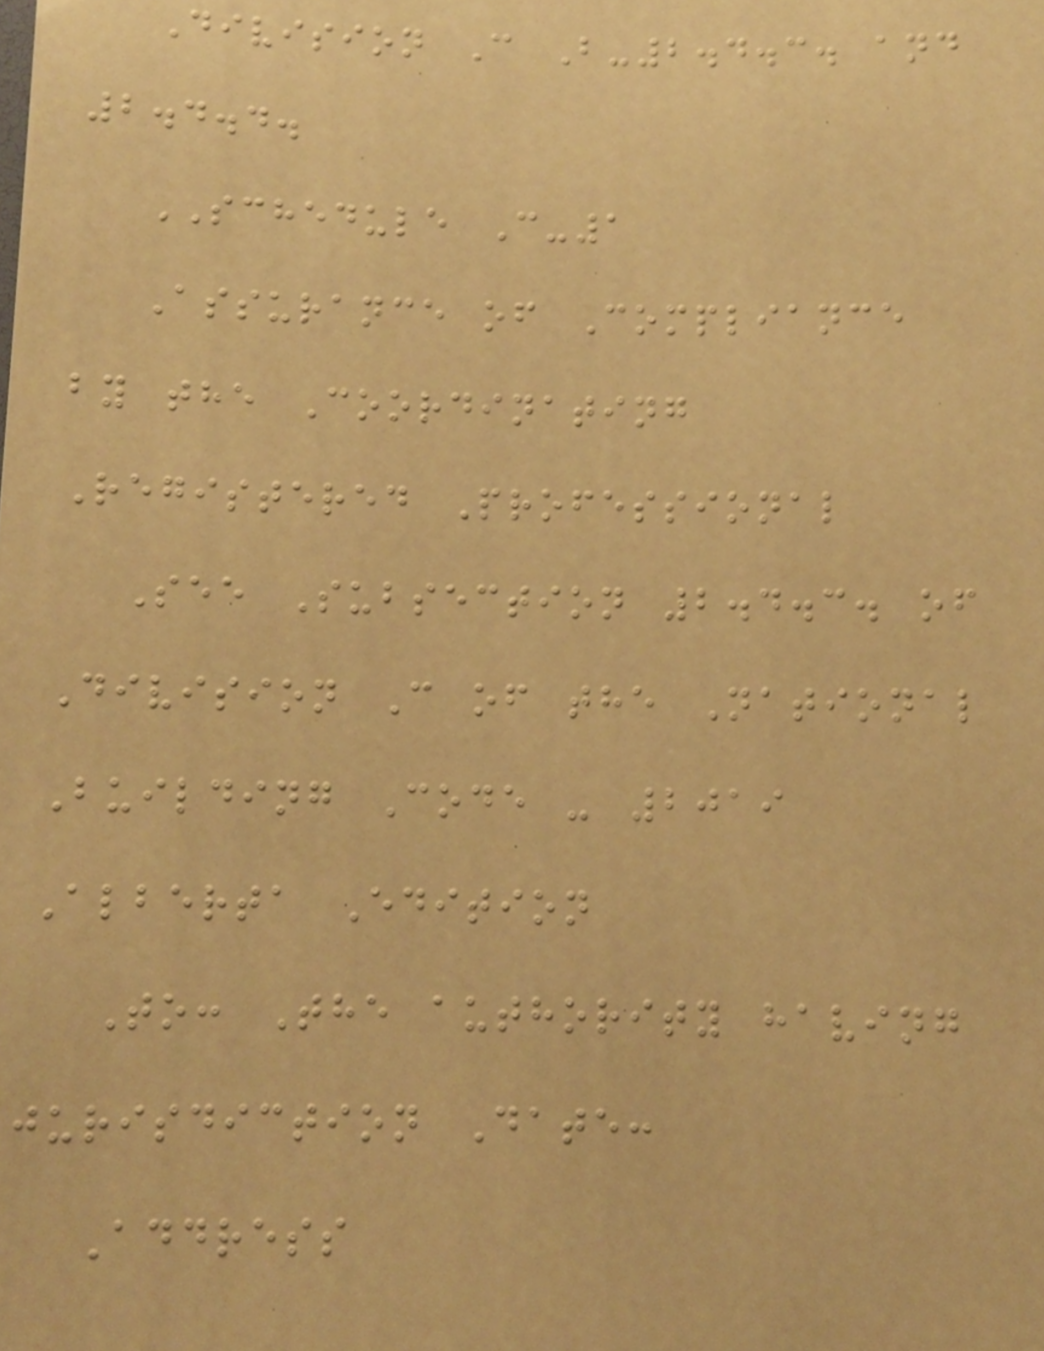Division C B-2.4.3. and
2.4.4.
SCHEDULE C-1
Assurance of Compliance
by the Coordinating
Registered Professional
See Subsection 2.4.3. of
Division C of the National
Building Code - 2019
Alberta Edition
To: The authority having
jurisdiction Date:
Address
